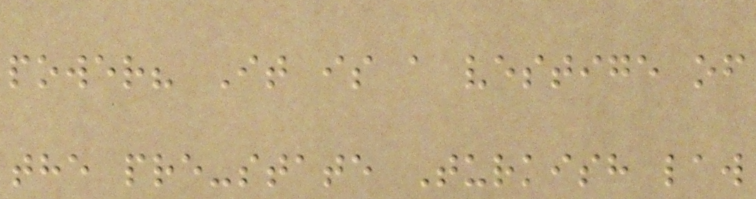power? It is a vestige of
the pre-state Turkish law
